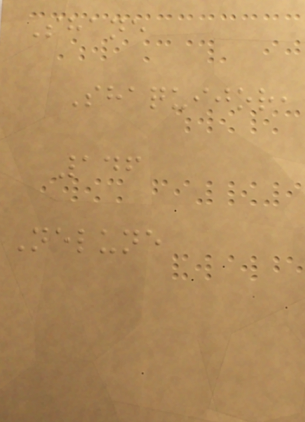Shane
Shaquijor,
146
Nelune
